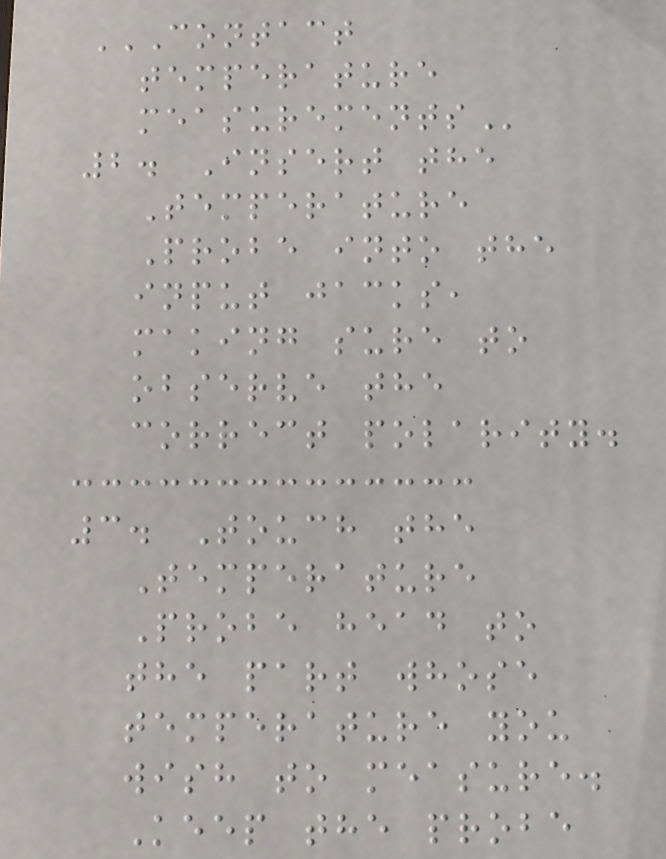CONTACT
TEMPERATURE
MEASUREMENTS
2. Insert the
Temperature
Probe into the
input jacks,
making sure to
observe the
correct polarity.
3. Touch the
Temperature
Probe head to
the part whose
temperature you
wish to measure.
Keep the probe
